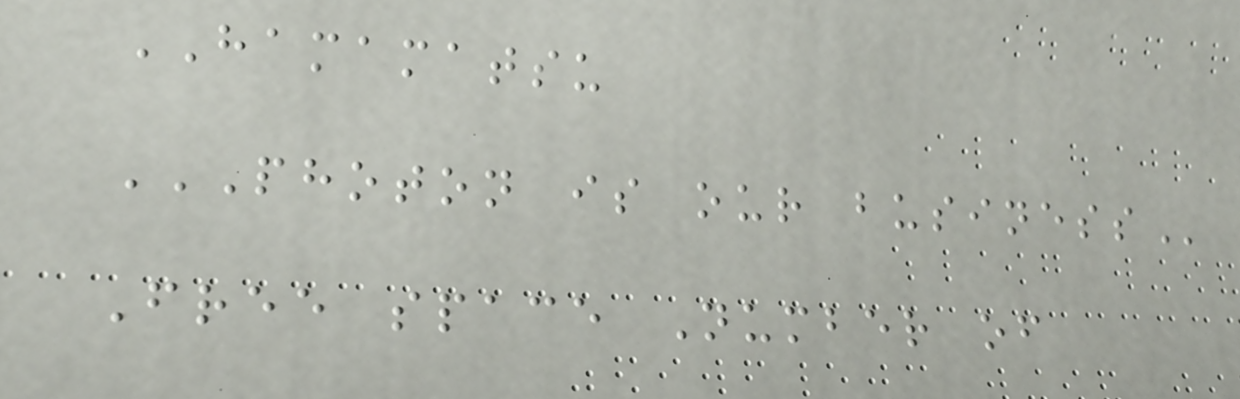HAMAMATSU
PHOTON IS OUR BUSINESS
Free space Number of
